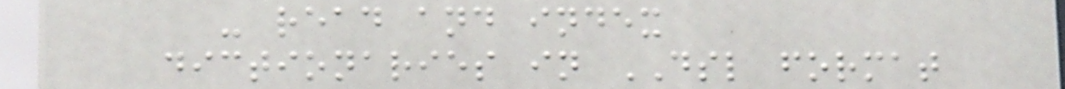- read and index
dictionaries in DSL format
